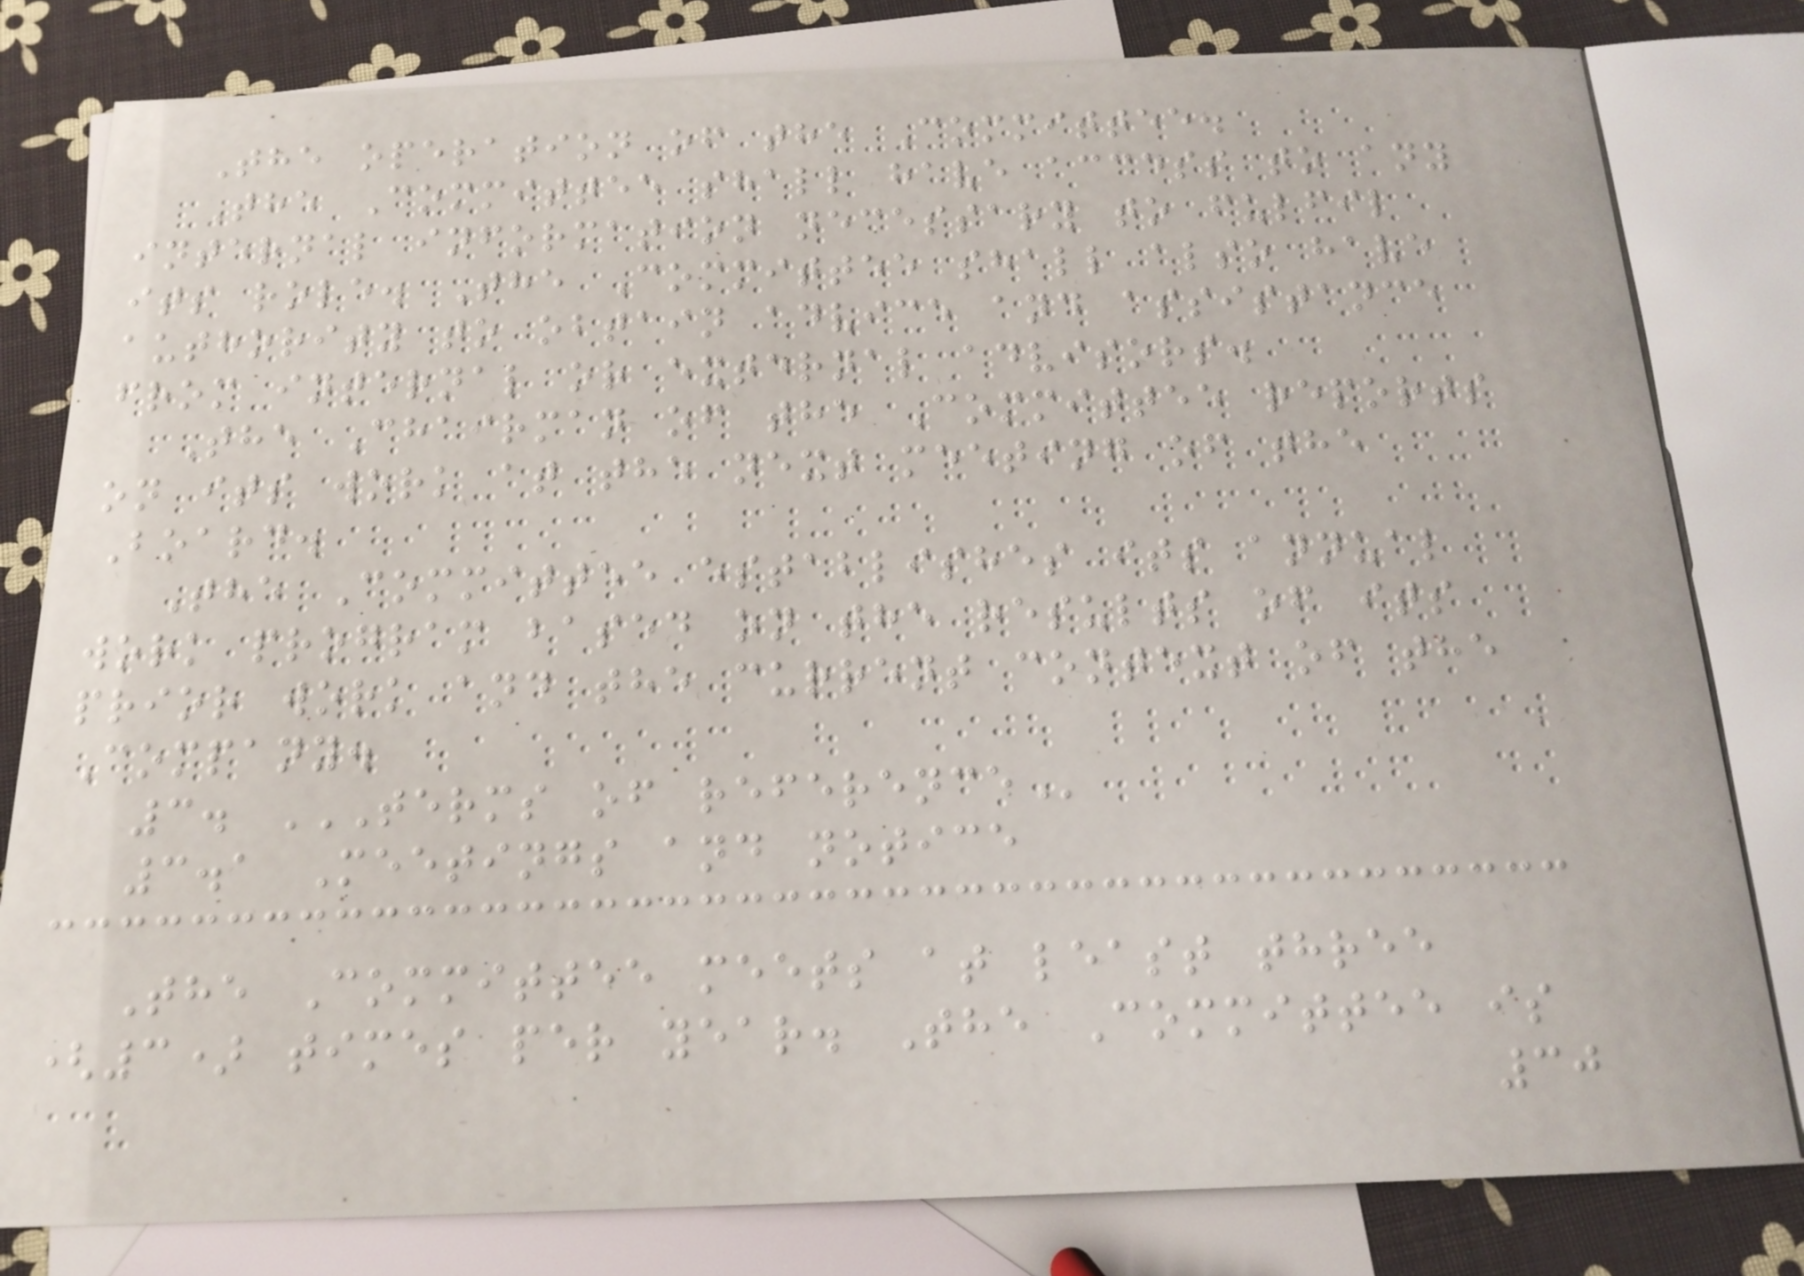The operation of the Committee.
The Committee shall have access to any
internal information necessary to fulfil
its role. The Committee shall also have
authority to obtain advice and assistance
from internal or external advisors.
The Chairman of the Committee reports
on its work at the next meeting of the
Board.
The Committee establishes its annual
work program based on the results of its
prior work and the current context of the
Company.
3. TERMS OF REFERENCE
3.1 Meetings and notice
The Committee meets at least three
(3) times per year. The Committee is
30
